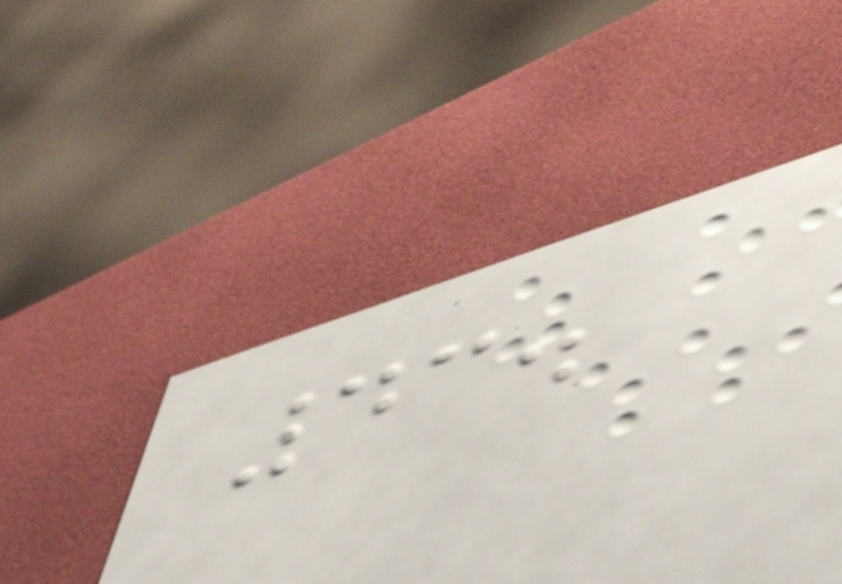43.
